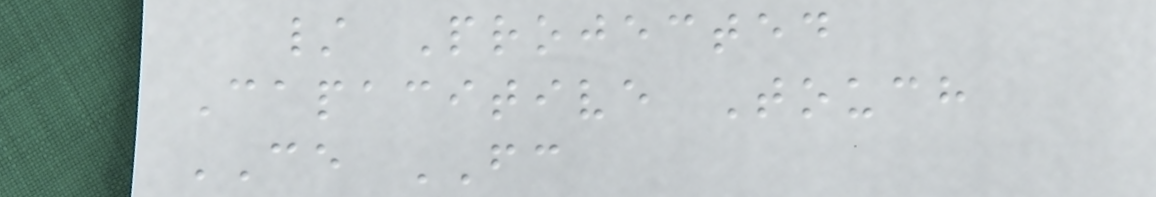/ Projected
Capacitive Touch
CE FC
